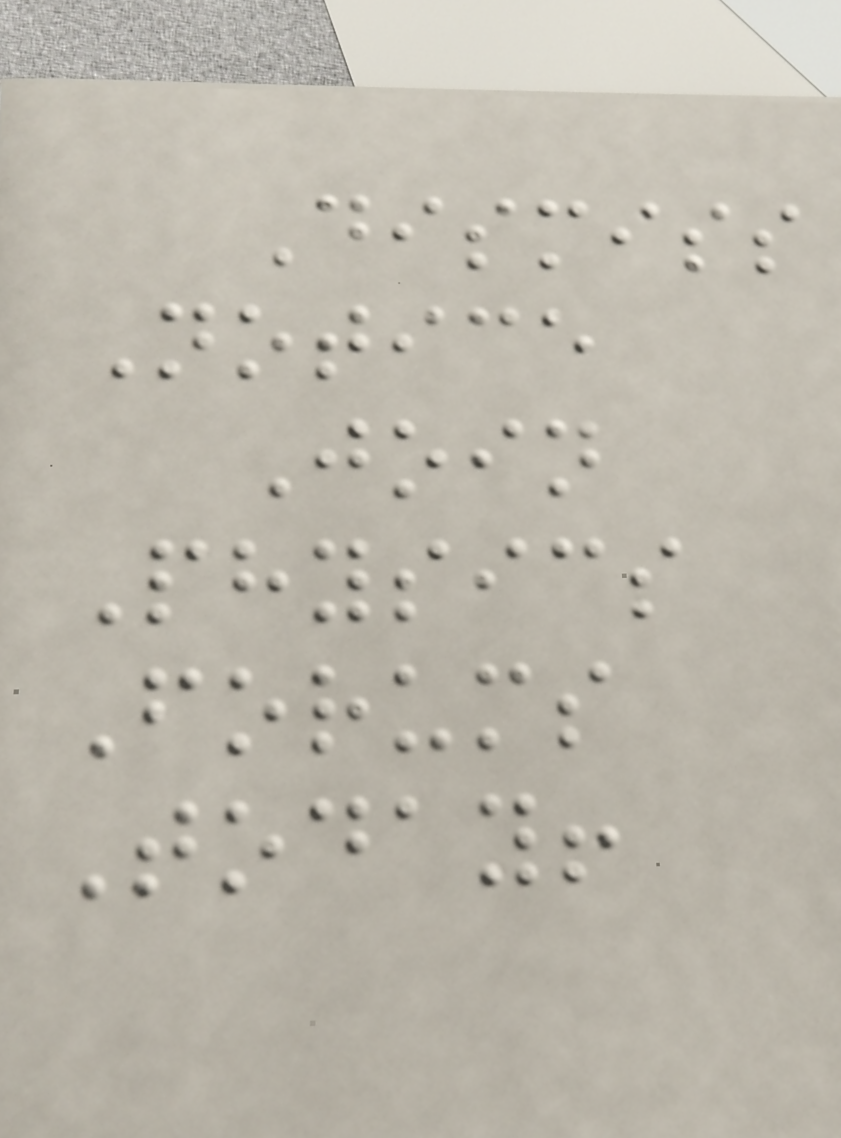Dismiss
Notice
Join
Physics
Forums
Today!
